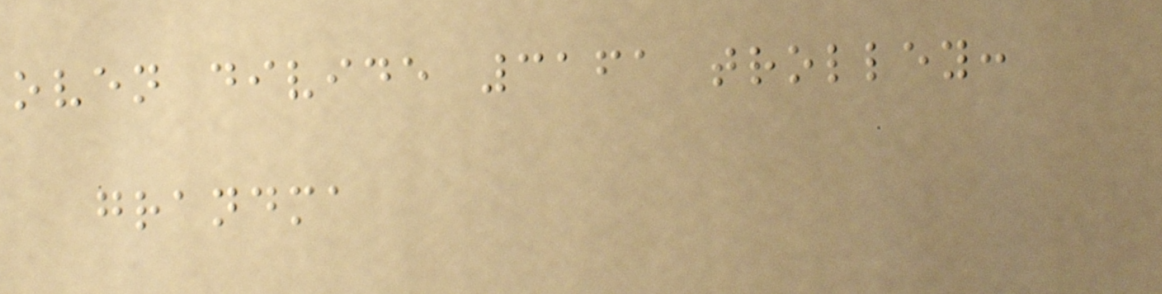oven divide 3161 trolley:
grandma
